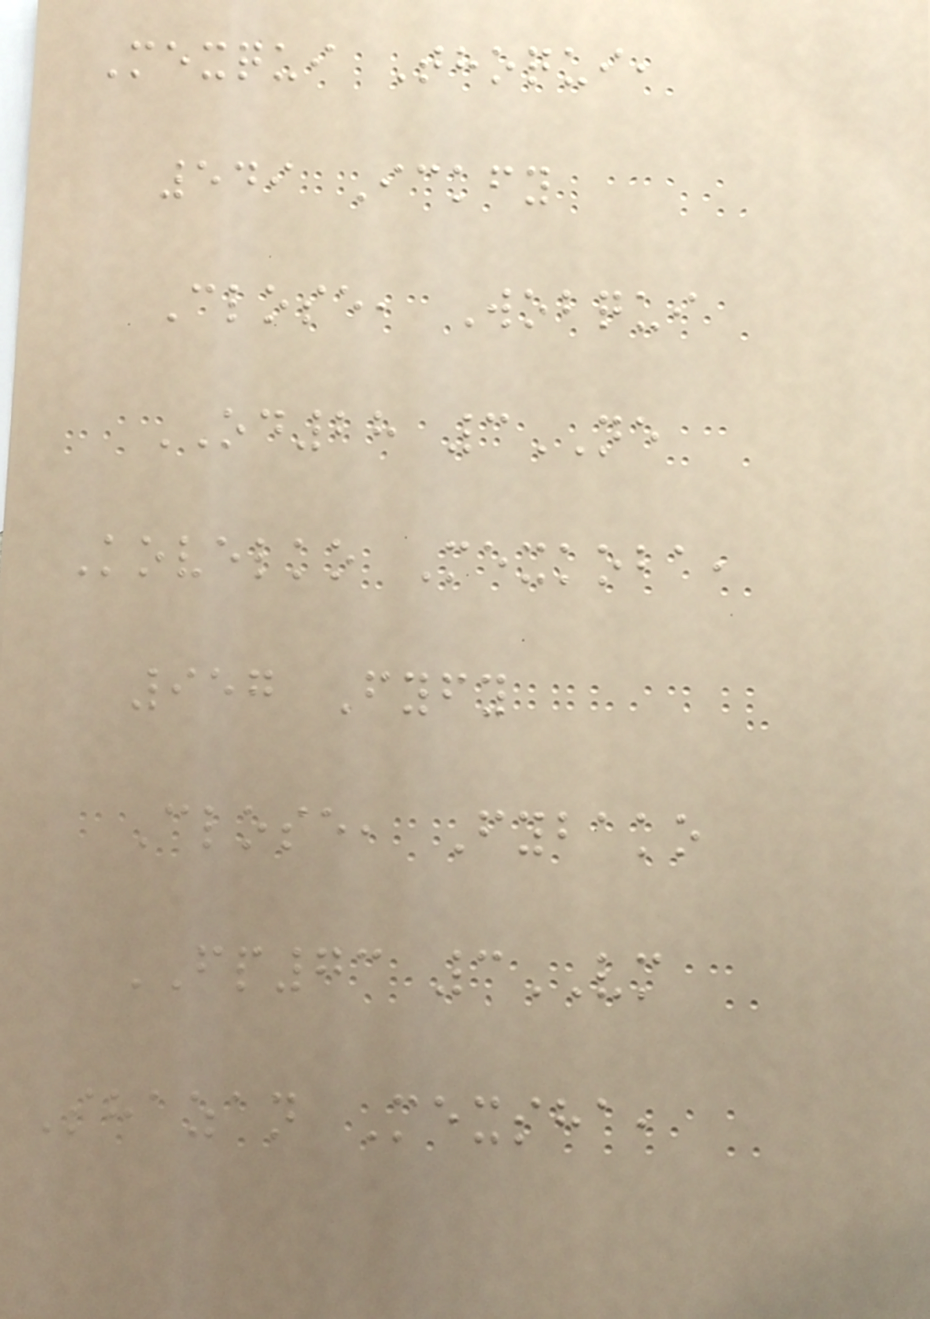Mexqui Thoqui,
549 Ickfy
Close, Wobqui
OD28 3NE
Kovelko Mexkoba,
957 Fyfy
Close, Fybako
FP73 3VM
Shazan Mexsha,
